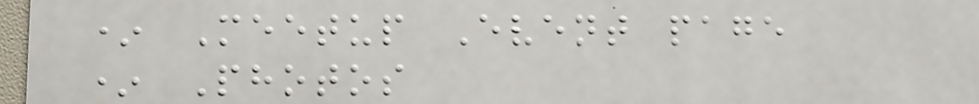* Meetup Event page
* Photos
